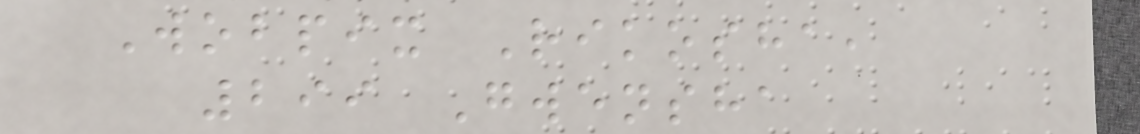Wobpix Rikosha,
299 Gwensha
